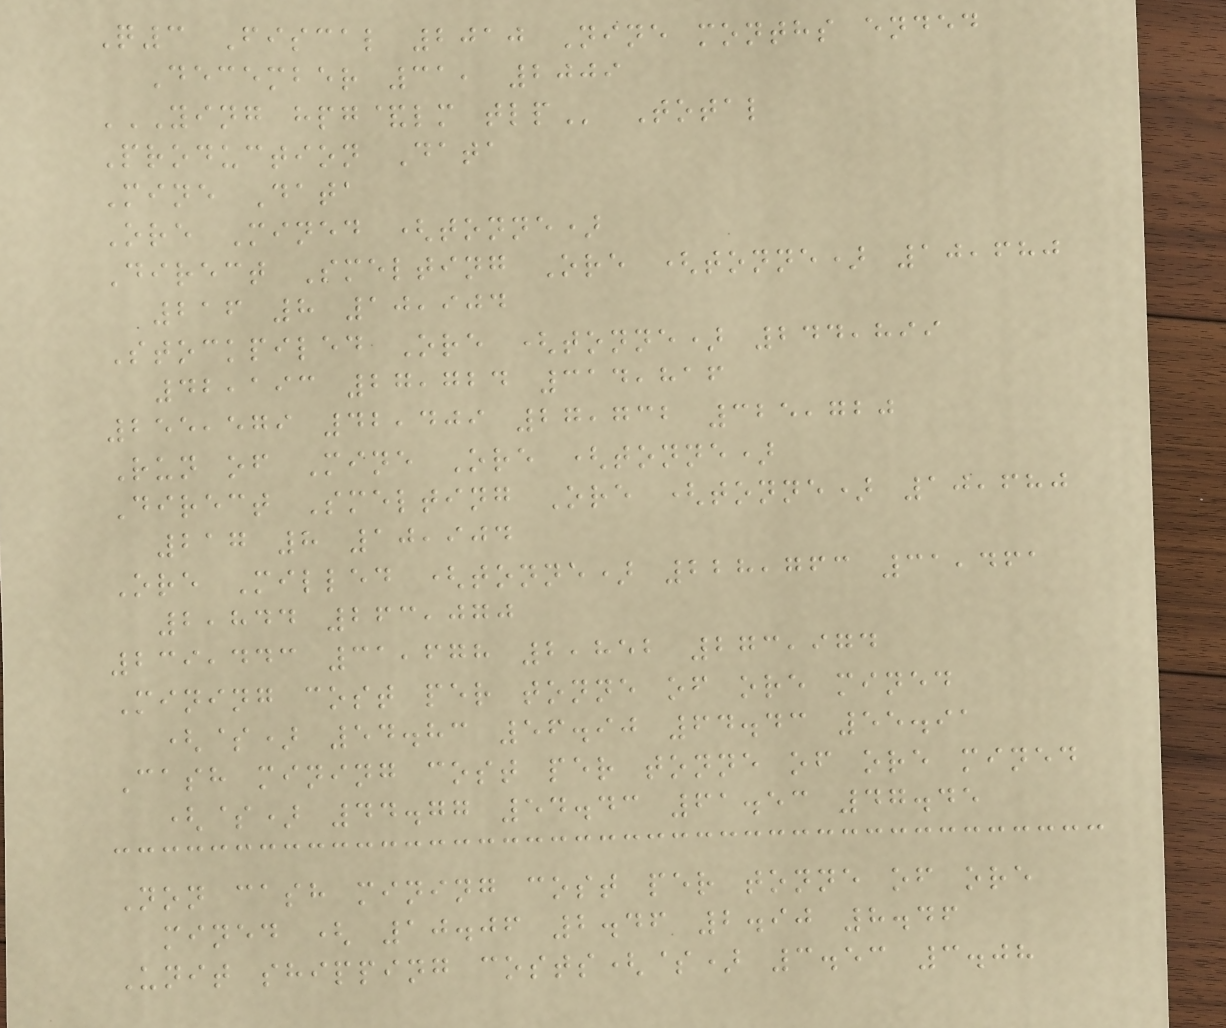Q3 Fiscal 2010 Nine months ended
December 31, 2009
YING HPG&LM TLP Total
Production Data
Mine Data
Ore Mined (tonne)
Direct Smelting Ore (tonne) 10,680
216 8 10,904
Stockpiled Ore (tonne) 244,899
42,193 27,724 314,816
255,579 42,409 27,732 325,720
Run of Mine Ore (tonne)
Direct Smelting Ore (tonne) 10,680
217 8 10,904
Ore Milled (tonne) 228,763 31,461
2,844 263,070
239,443 31,678 2,852 273,974
Mining cost per tonne of ore mined
($) 54.83 56.90 64.43 55.91
Cash mining cost per tonne of ore mined
($) 44.77 54.43 61.53 47.45
Non cash mining cost per tonne of ore
mined ( 10.06 2.46 2.90 8.46
Unit shipping costs($) 3.53 3.08
